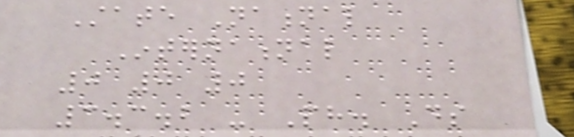State National
International
0 0 0
3.3.2 - Ph. Ds
